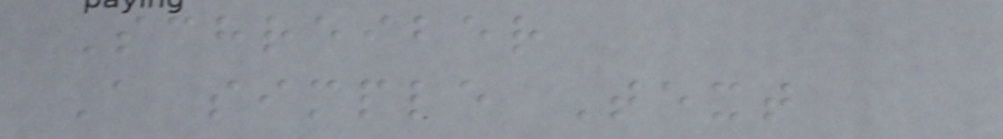Schreiber
A simple Text
